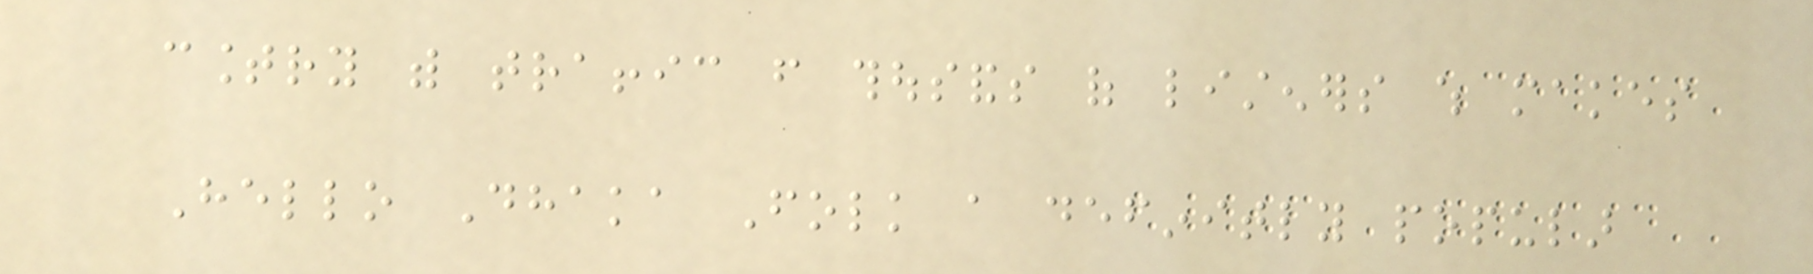country with traffic from thousands of listeners which makes
Hello Dhaka Folk a definitly popular
